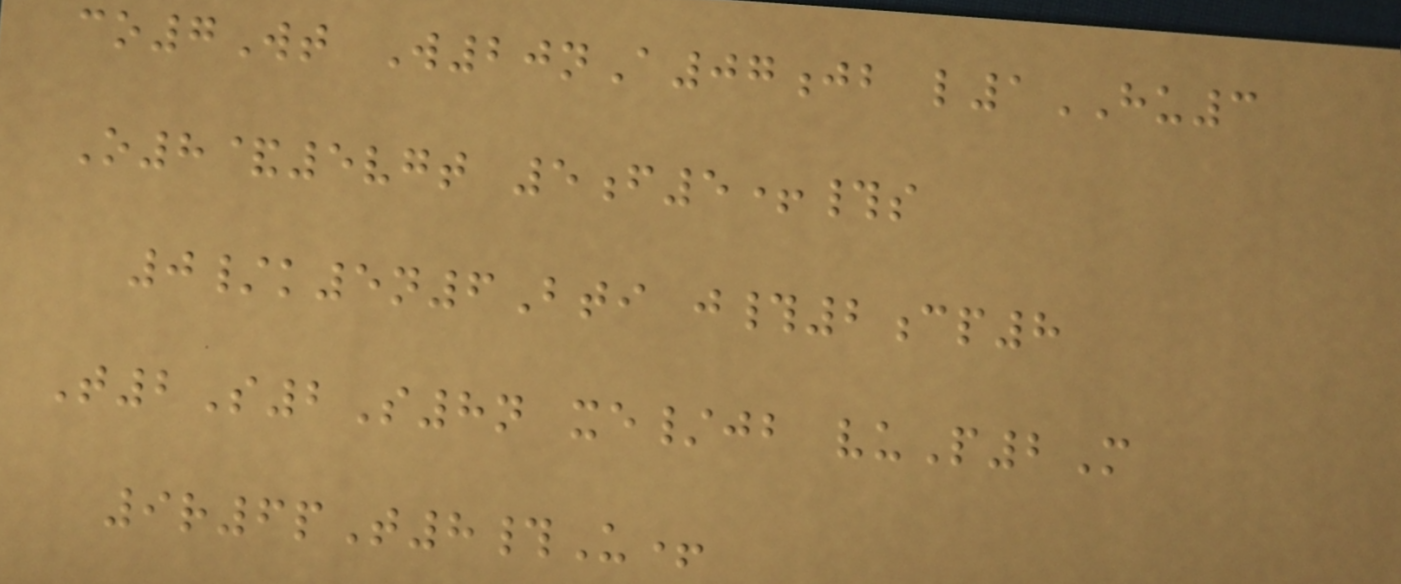co7Wt W20nA07jb l1HU3
O8&5vgt 5f5+#s
0/k5n6Bti j#2cp8
T2S2S8n xe/jb vuP2M
9r6pT8#U+
